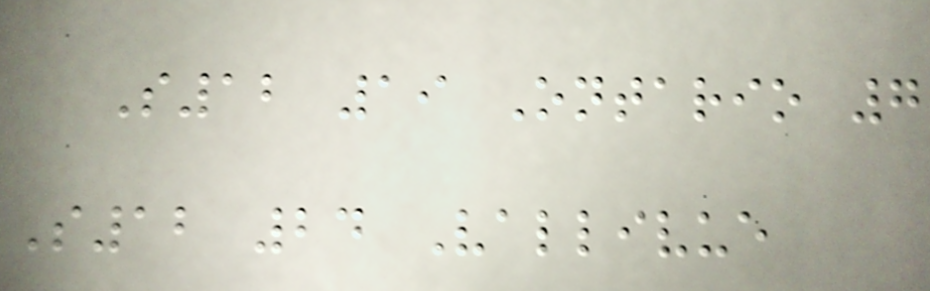S12 19 Ontario 7
S12 24 Vallivue
